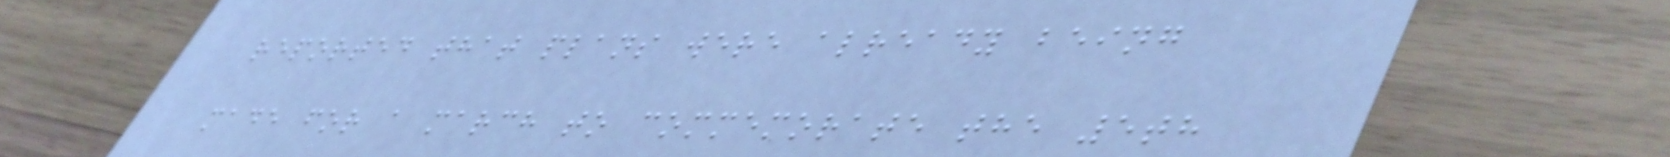reported that plans were already being
made for a march to commemorate the 5th
